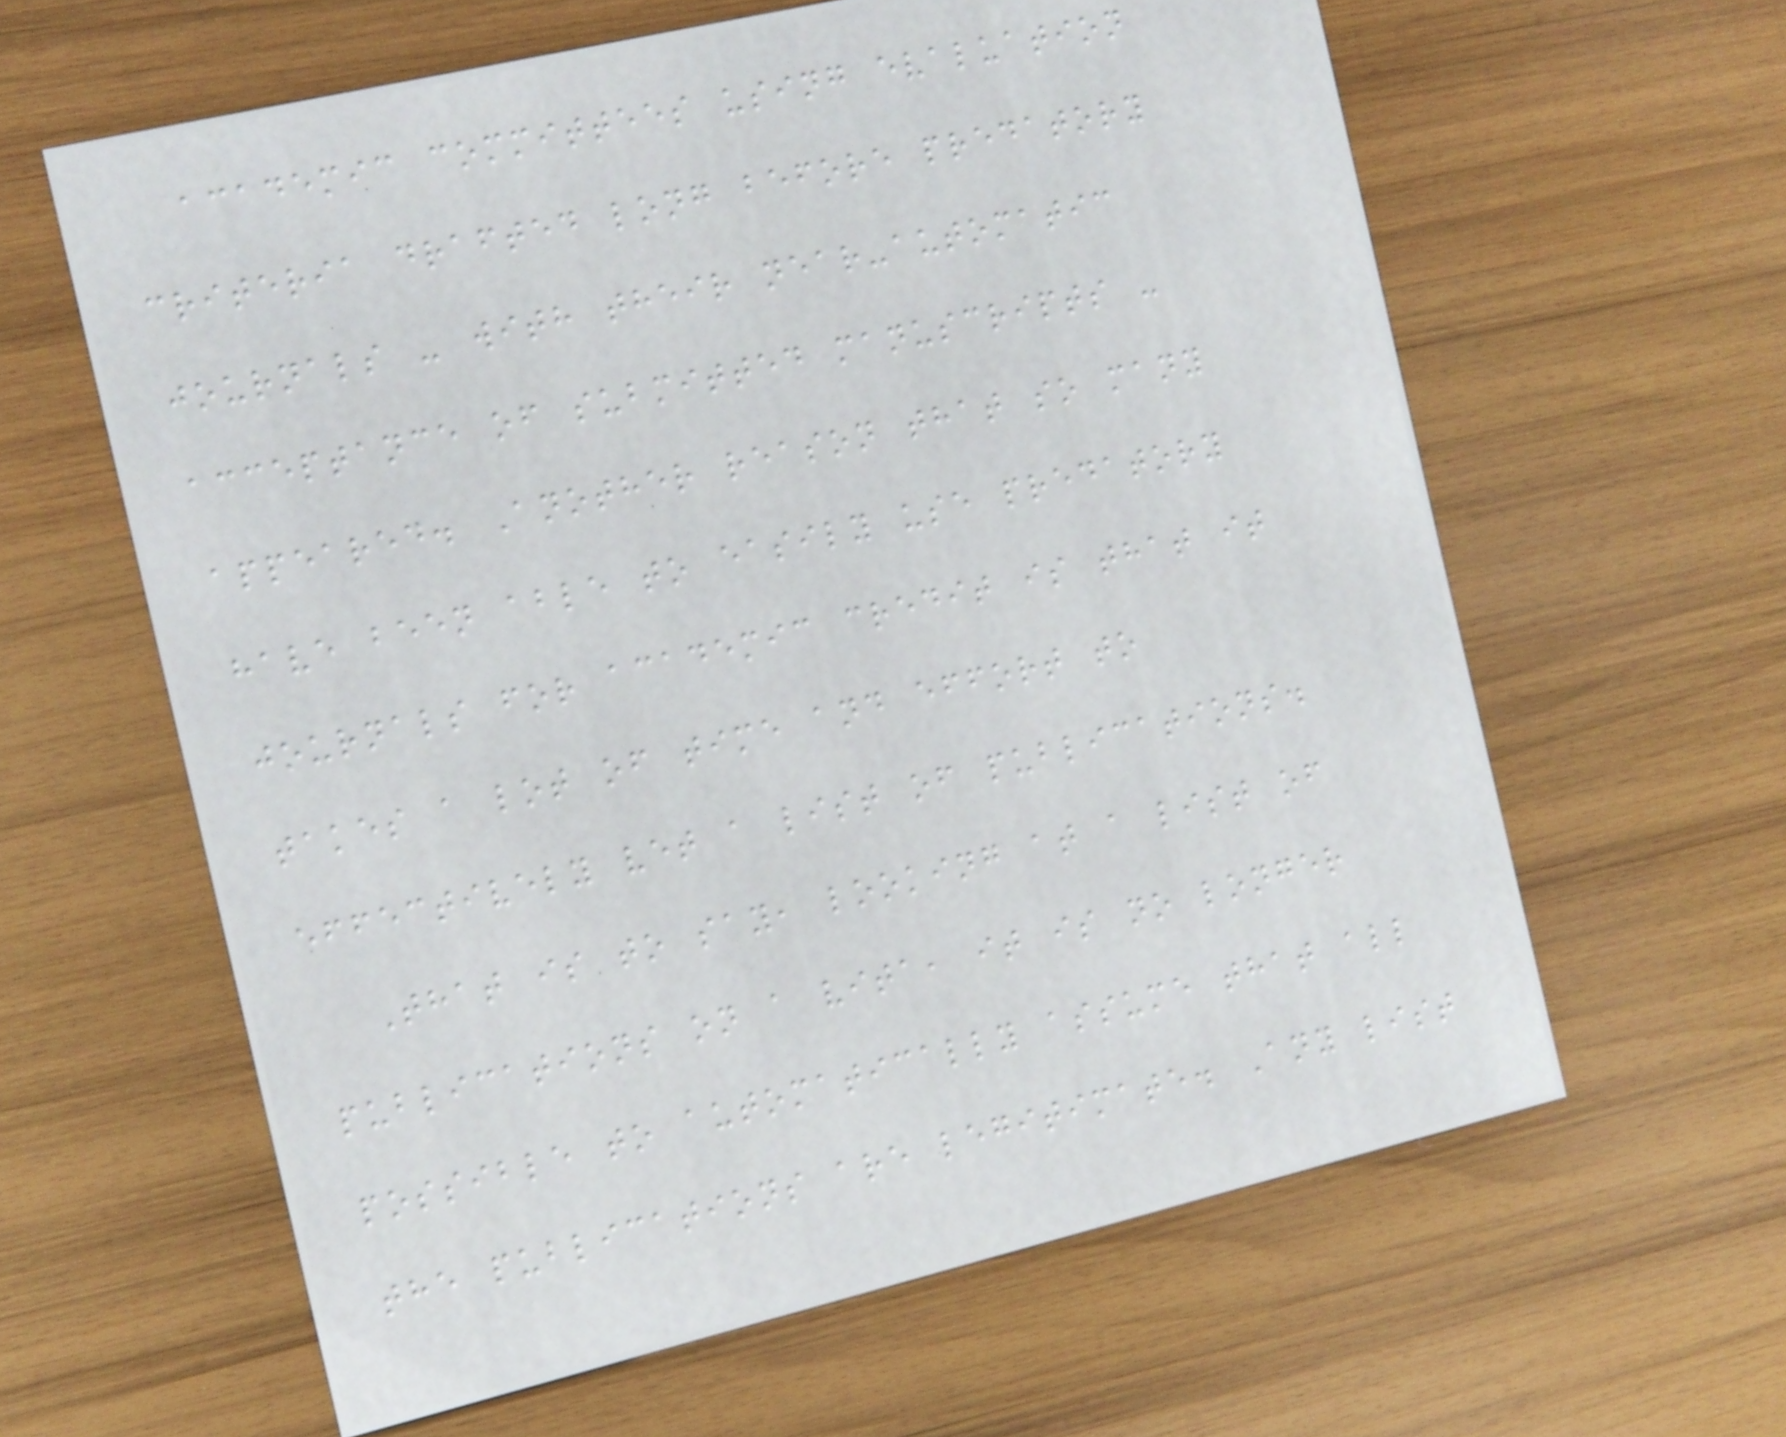academic committees using evaluation
criteria drafted long before predatory
journals - with their near-automatic
acceptance of submitted manuscripts -
appeared. Another reason that so many
have been able to easily use predatory
journals for academic credit is that it
takes a lot of time and effort to
effectively vet a list of publications.
That is to say, looking at a list of
publications on a vita, it is no longer
possible to automatically assume that all
the publications are legitimate. Any list
